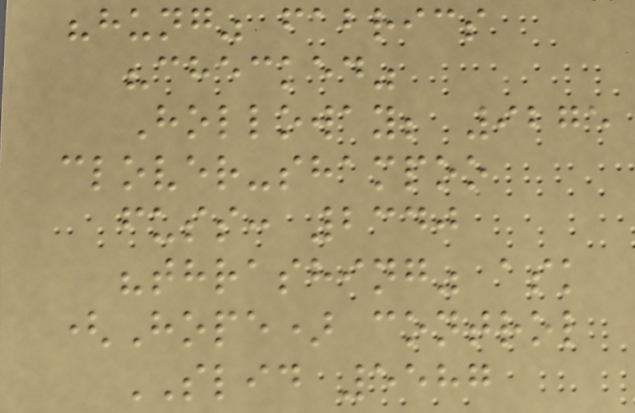"hung" fabrics
"checked"
Holloway; 9275
clover-shampoo
fuss: 2340
"thrashing" ask
(Hope) control
SLID 5587
